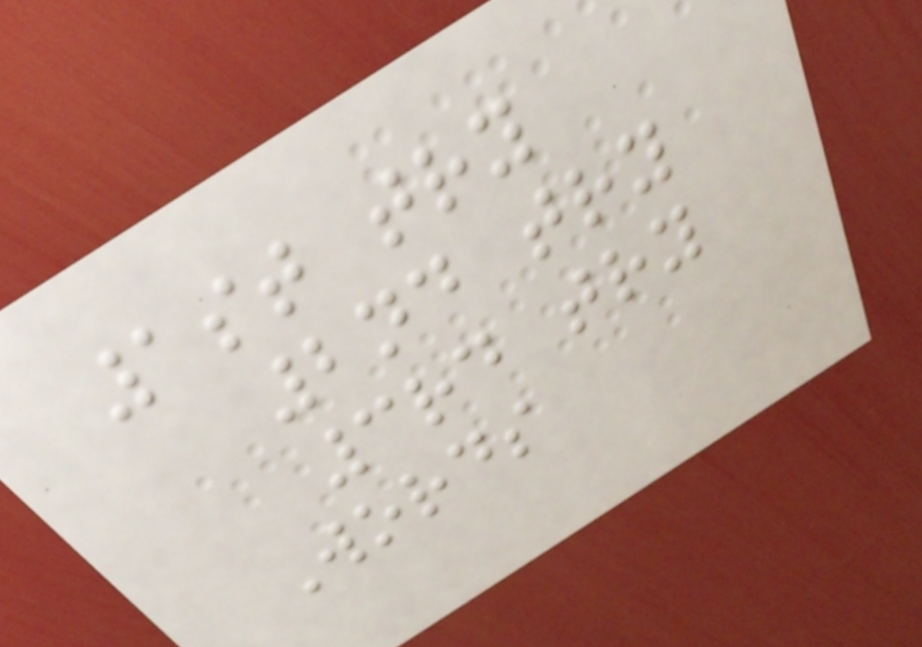1st try
2nd try
3rd try
Words
